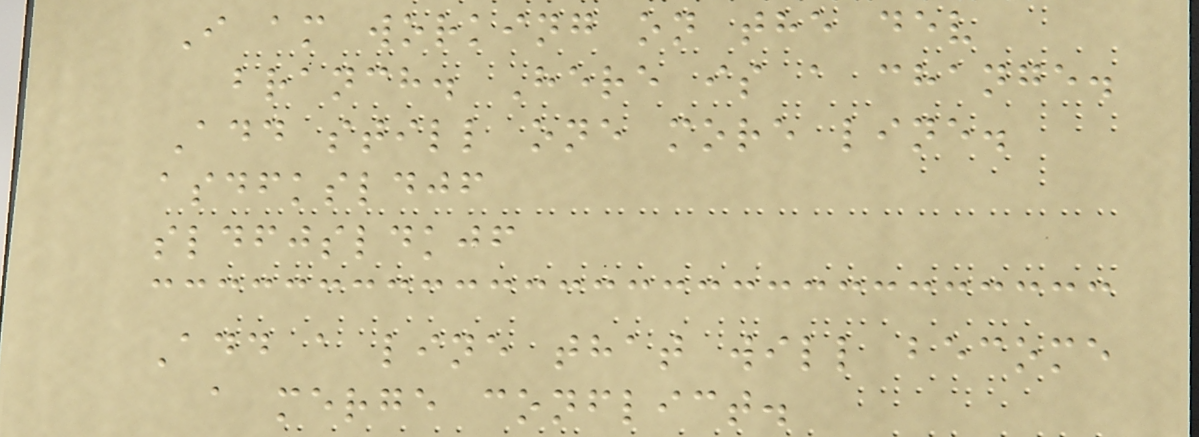I am working on the dev
branch. Here is a change.
Add still one more line.
asdfksldjf
sldfjsldkjf
Add a line that will become
a merge conflict.
